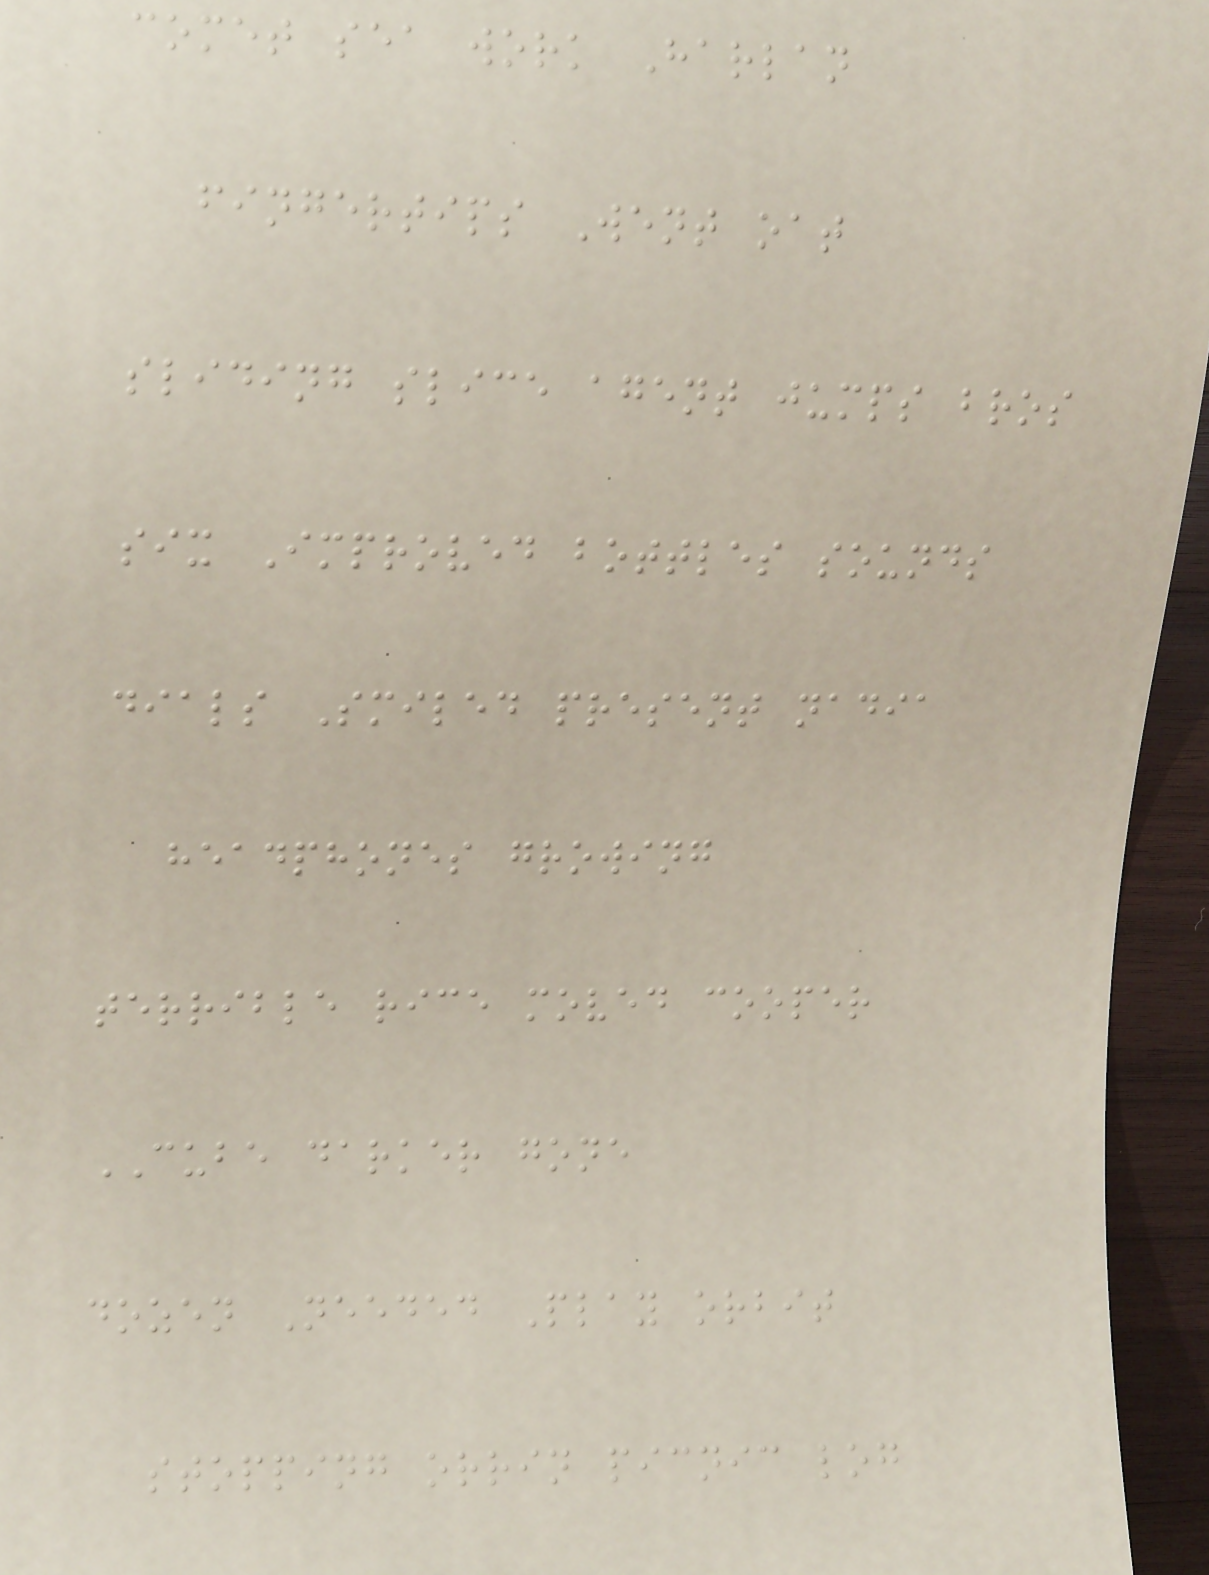comet sea work Harlan
fingertips Went oat
sliding slice agent jumps bros
six Improved bottles sounds
dials Smiled present nadia
headphones growing
terrible rice moved cooper
CUBE darker gone
dozen Needed Play orbit
stopping orrin picnic log
